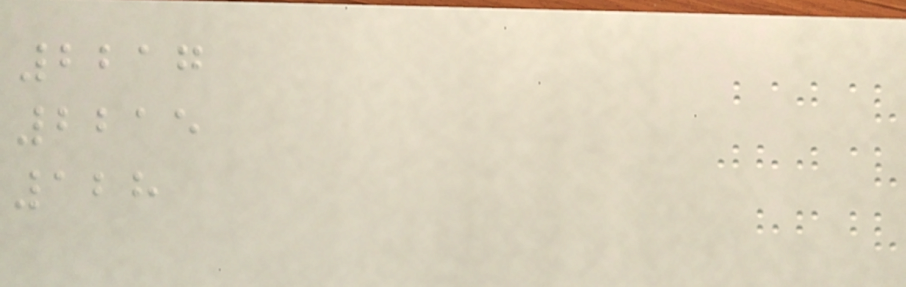2217
2215
128
